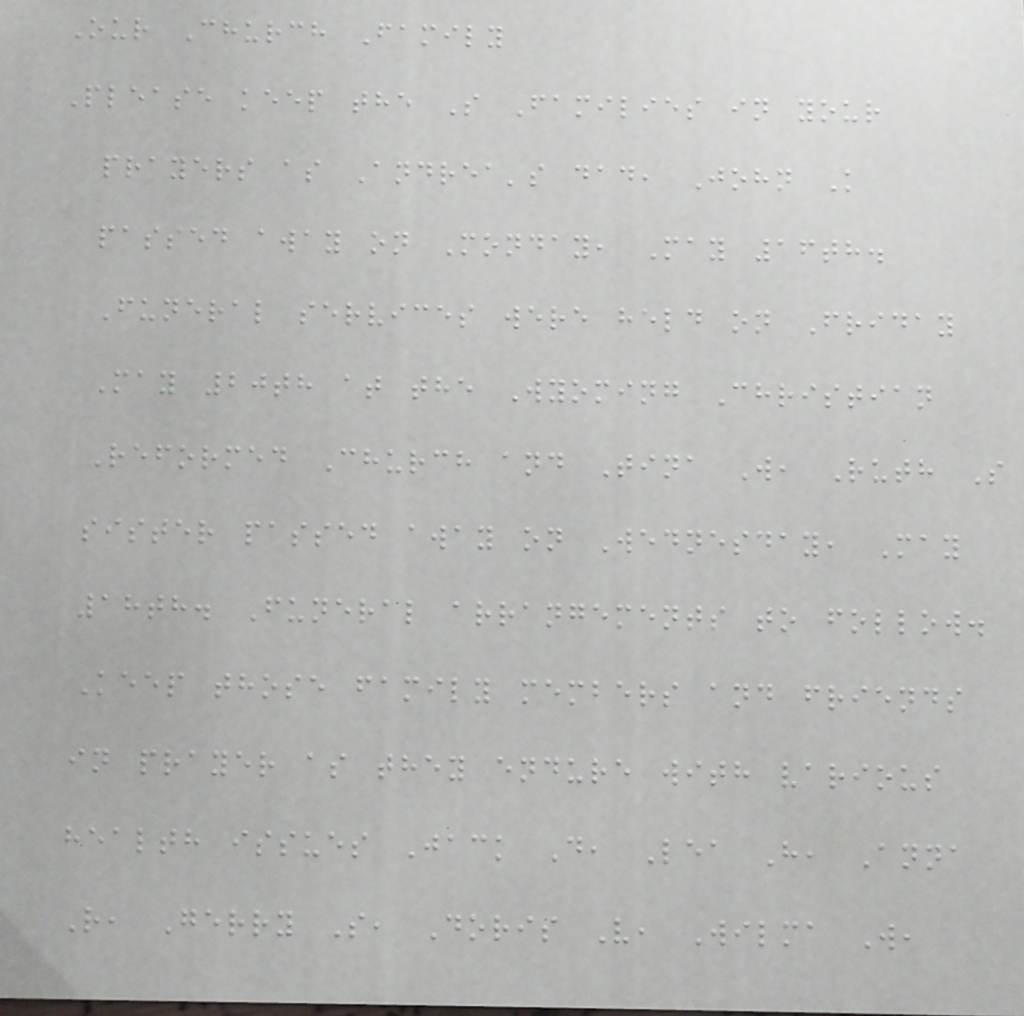Our Church Family
Please keep the S Families in your
prayers as Andrea's dad, John K
passed away on Monday, May 16th.
Funeral services were held on Friday
May 20th at the Wyoming Christian
Reformed Church and Tina W, Ruth S
sister passed away on Wednesday, May
18th. Funeral arrangements to follow.
Keep those family members and friends
in prayer as they endure with various
health issues Jack D, Lea H, Anna
R, Gerry S, Doris V, Wilma W,
